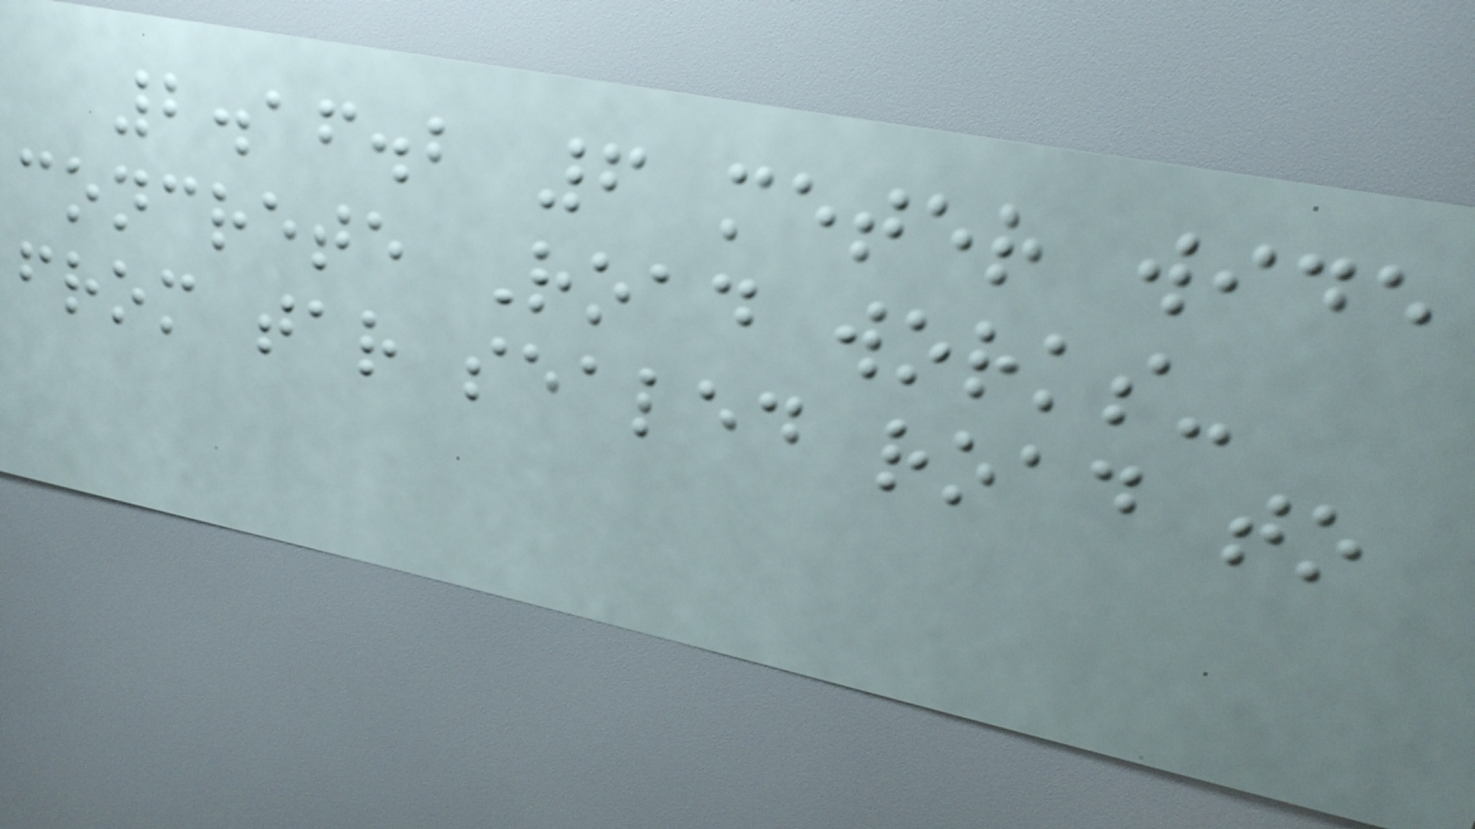2.16.2 6 meter wide
concrete Road works-
from tar sealed road to
